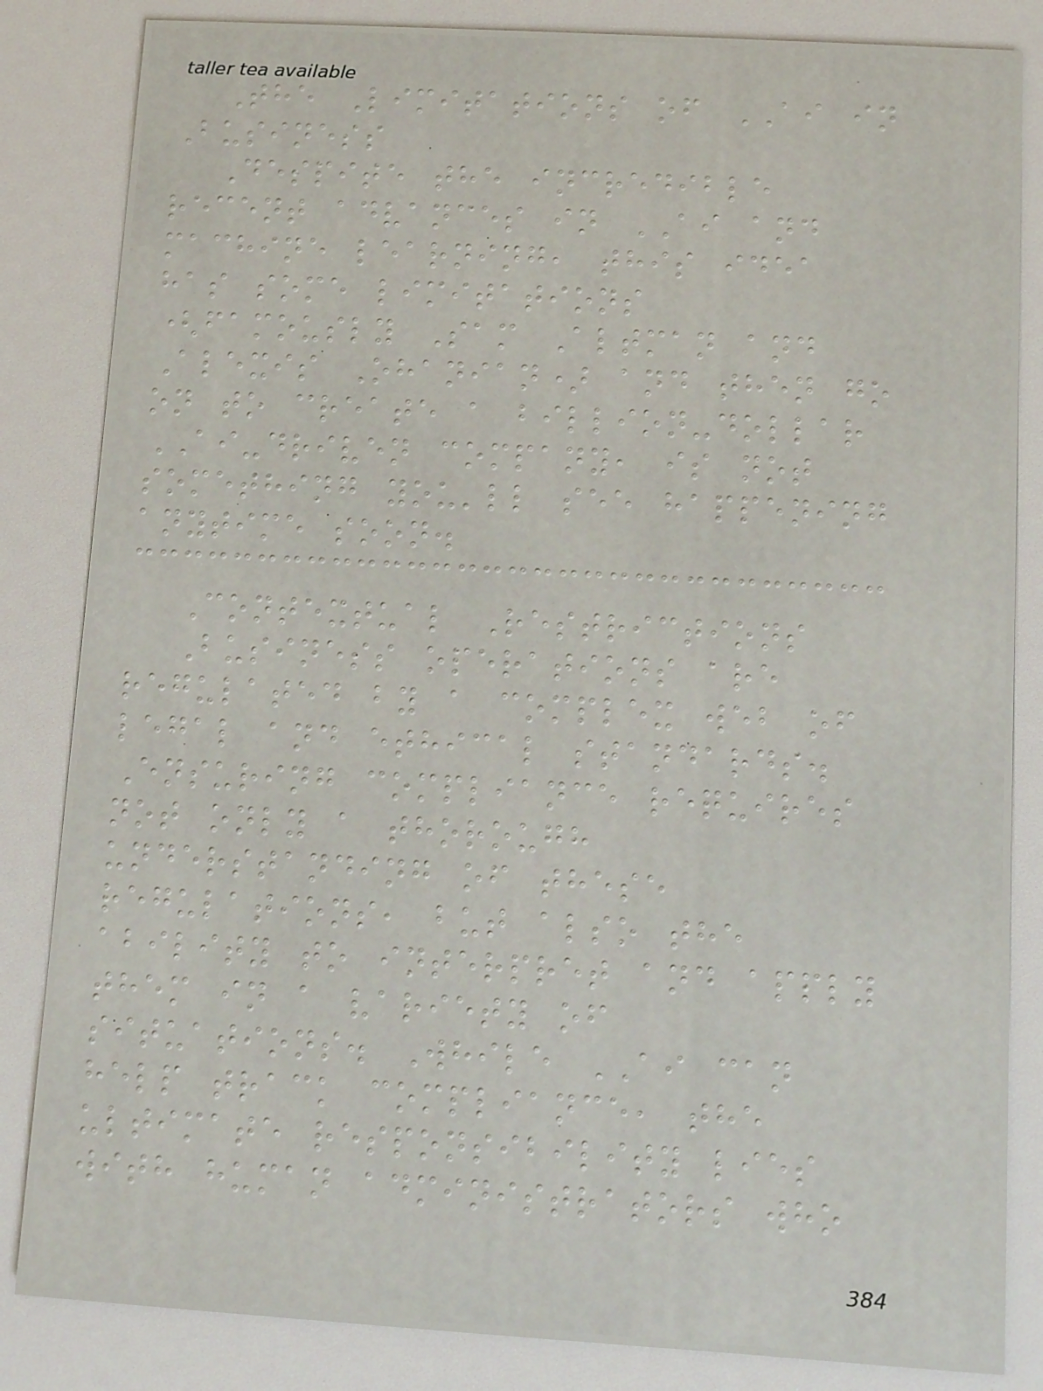The Limitations of AI in
Business
Despite the incredible
recent advances in AI and
machine learning, this idea
has some limitations
(famously Sam Altman and
Alexis Ohanian) and then go
on to create a billion-dollar
AI-driven company, is not
something you'll see happening
anytime soon.
Contextual Restrictions
Business operations are
regulated by a complex web of
legal and ethical standards.
Ensuring compliance requires
not only a thorough
understanding of these
regulations, but also the
ability to interpret and apply
them in a variety of
situations. While AI can
help track compliance, the
ultimate responsibility lies
with human administrators who
